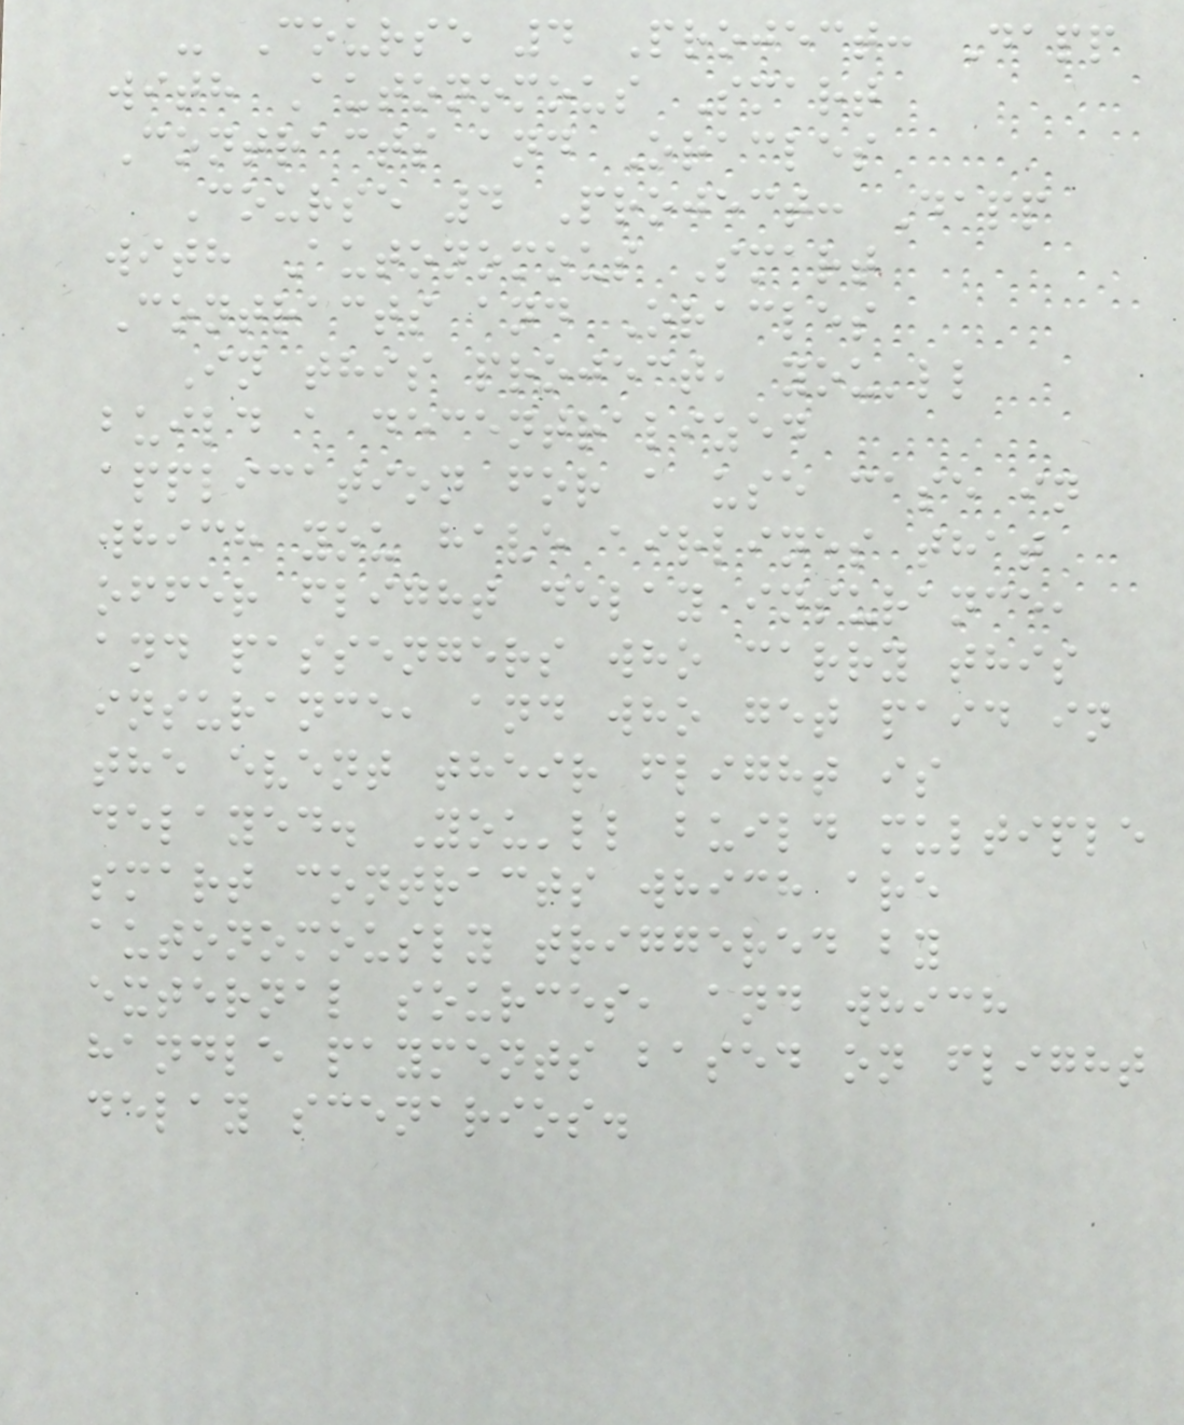- Course 4 Project: Dapp
with Autonomous Smart
Contracts and Oracles
Course 4 Project: Dapp
with Autonomous Smart
Contracts and Oracles
In this project, you'll
build a decentralized
application for a use case in
which you have airlines that
offer flight delay insurance,
and passengers who carry this
insurance, and who get paid in
the event their flight is
delayed. You'll build multiple
smart contracts which are
autonomously triggered by
external sources, and which
handle payments based on flight
delay scenarios.
